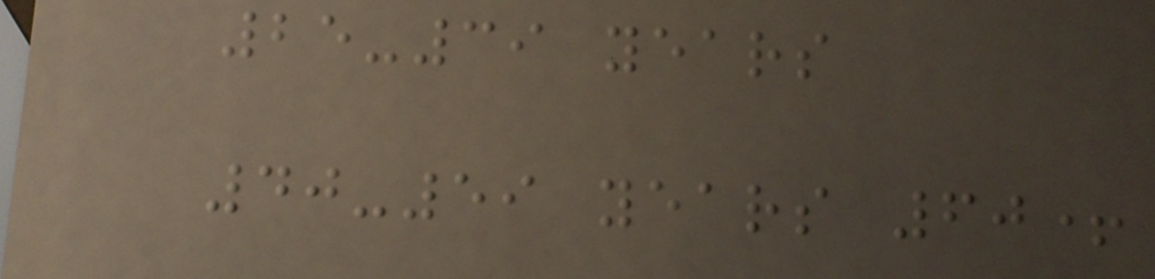25-39 years
40-59 years 60+
